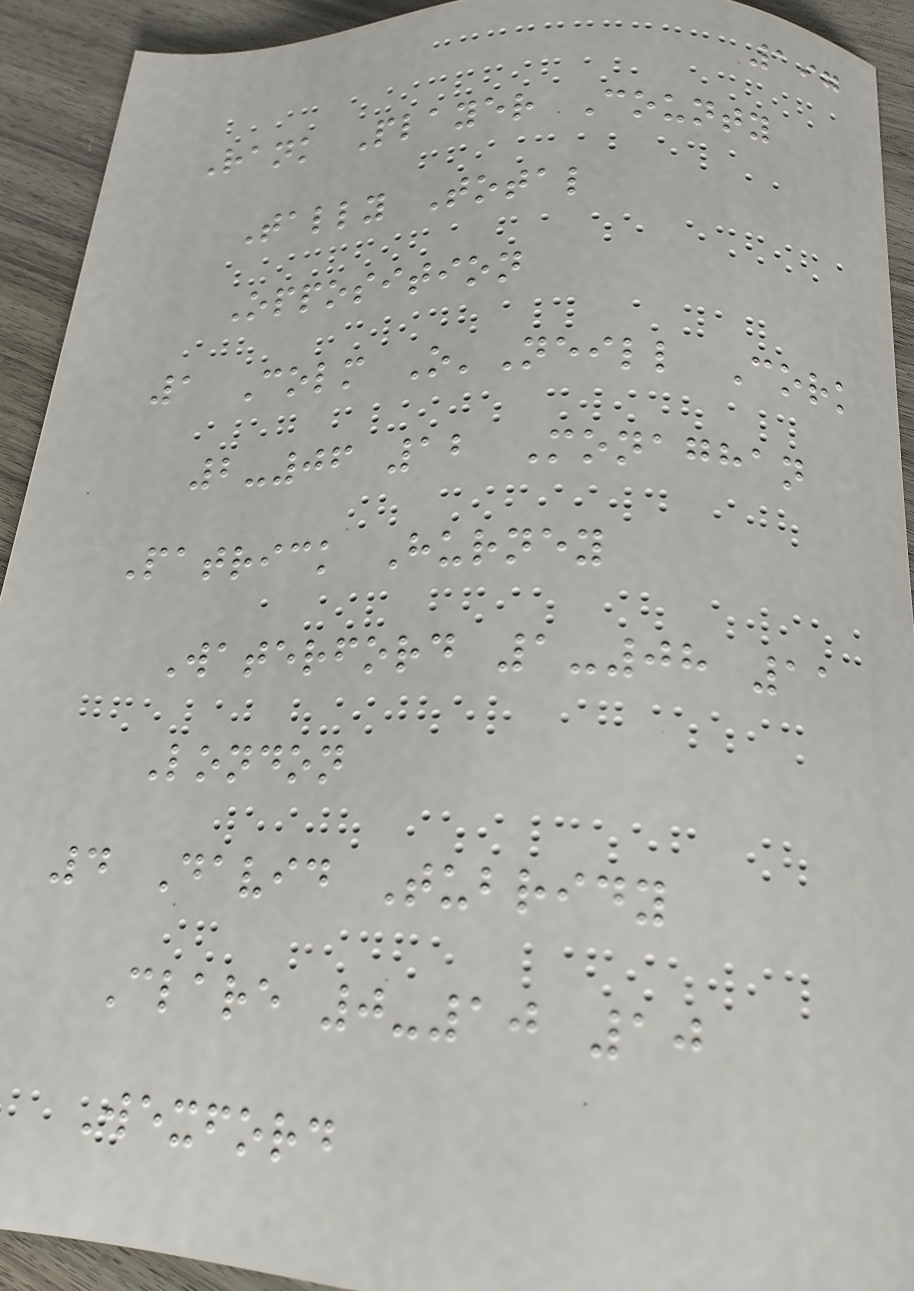197
Rank Player County
Tally Total
Opposition
1 Colm O'Neill Cork
2-06 12 Monaghan
Patrick Hurney
Waterford 1-08 11
London
4 David Tubridy
Clare 0-10 10
Wexford
